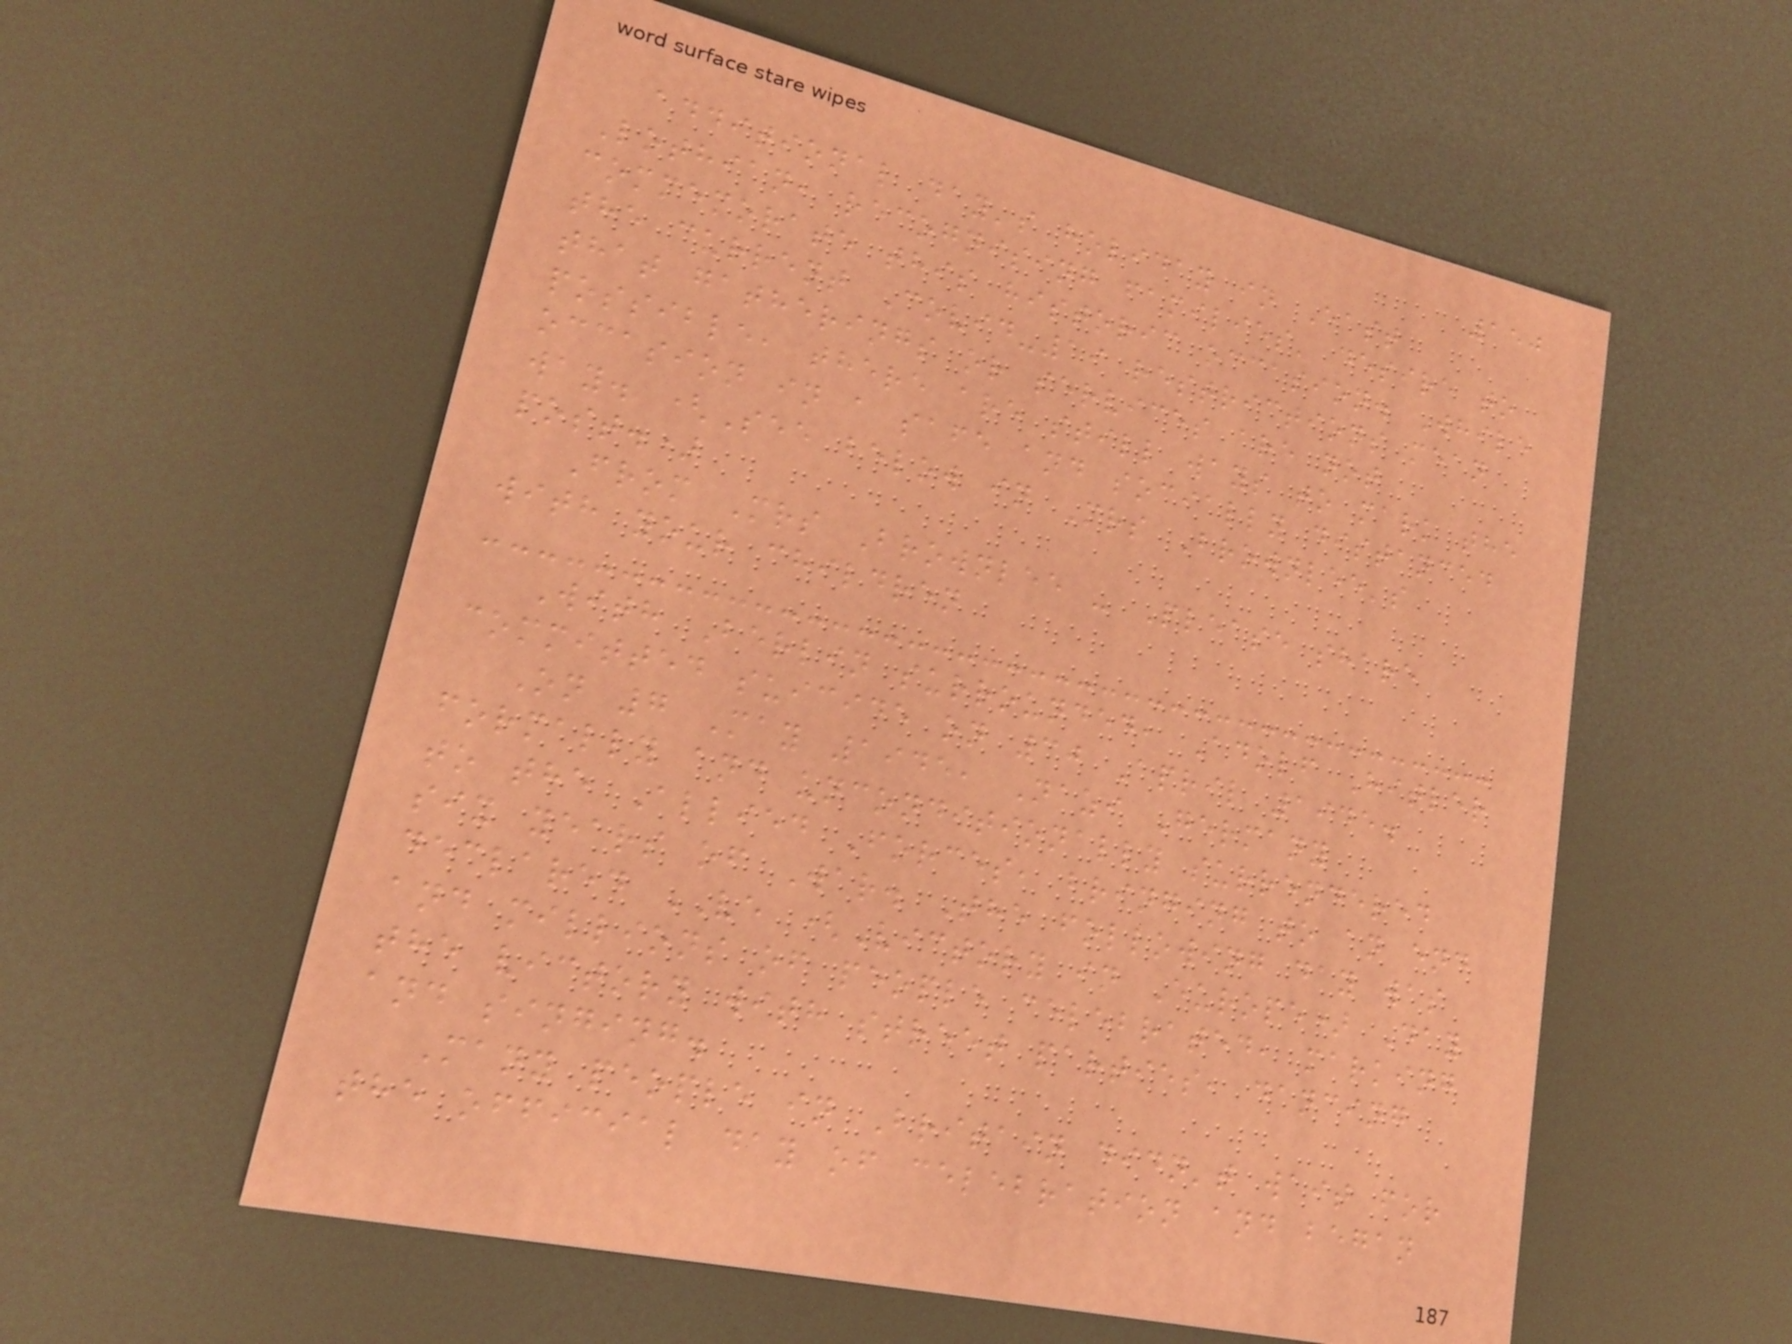150
additional day's holiday in East
Lothian, recognising families' desire to
commemorate this historic occasion. While
the current Covid-19 restrictions mean
that gatherings or services are not
possible, there are still ways to mark the
occasion in a safe and socially distanced
way. (See below in Mrs Brownlee's
post.)
From Mrs Brownlee - Please share
with your children
With Berlin surrounded, Adolf Hitler
committed suicide on 30 April 1945.
On 7 May 1945, Nazi Germany
formally and unconditionally surrendered
to the Allied Forces, bringing to an end
six years of War. The following day was
declared VE (Victory in Europe) Day
and millions of people celebrated, marking
the victory with street parties, dancing
and singing.
Many people in Britain didn't wait for
the official day of celebration and began
